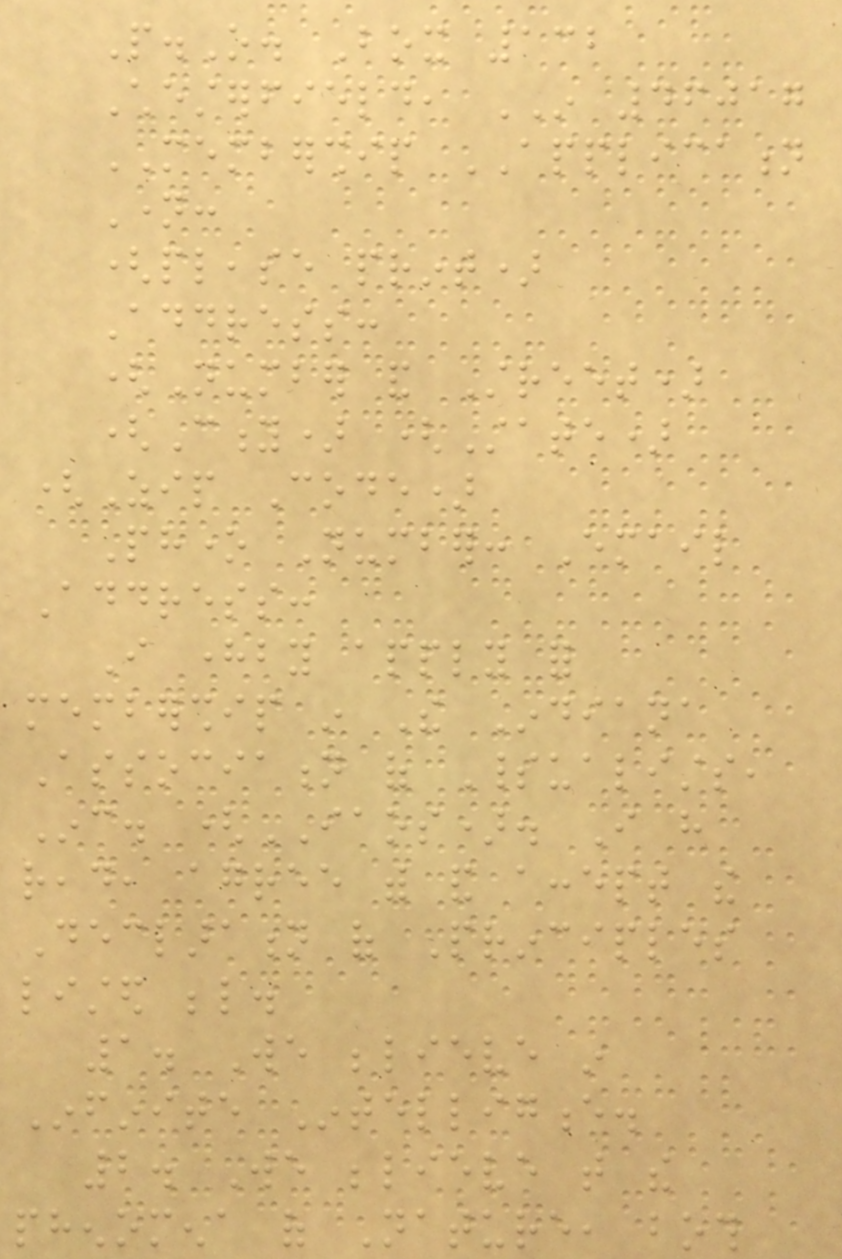P.O. Box 132
Chesterfield, IN 46017
MEMBERSHIP APPLICATION
Name:
(please print)
Address:
(Number and Street)
(City) (State)
(Zip Code)
Phone Number: Email
Address:
I hereby apply for
membership in The Indiana
Association of Spiritualists,
Inc. (IAOS). I have
read, agree with and accept the
Declaration of Principles
listed below.
1. We believe in
Infinite Intelligence.
2. We believe that the
phenomena of Nature, both
